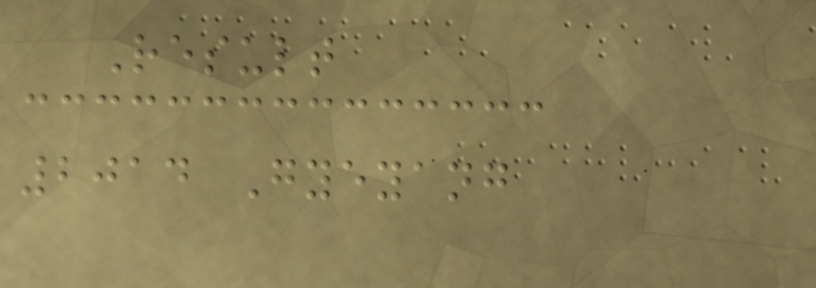Result
2014 Gyeyang
